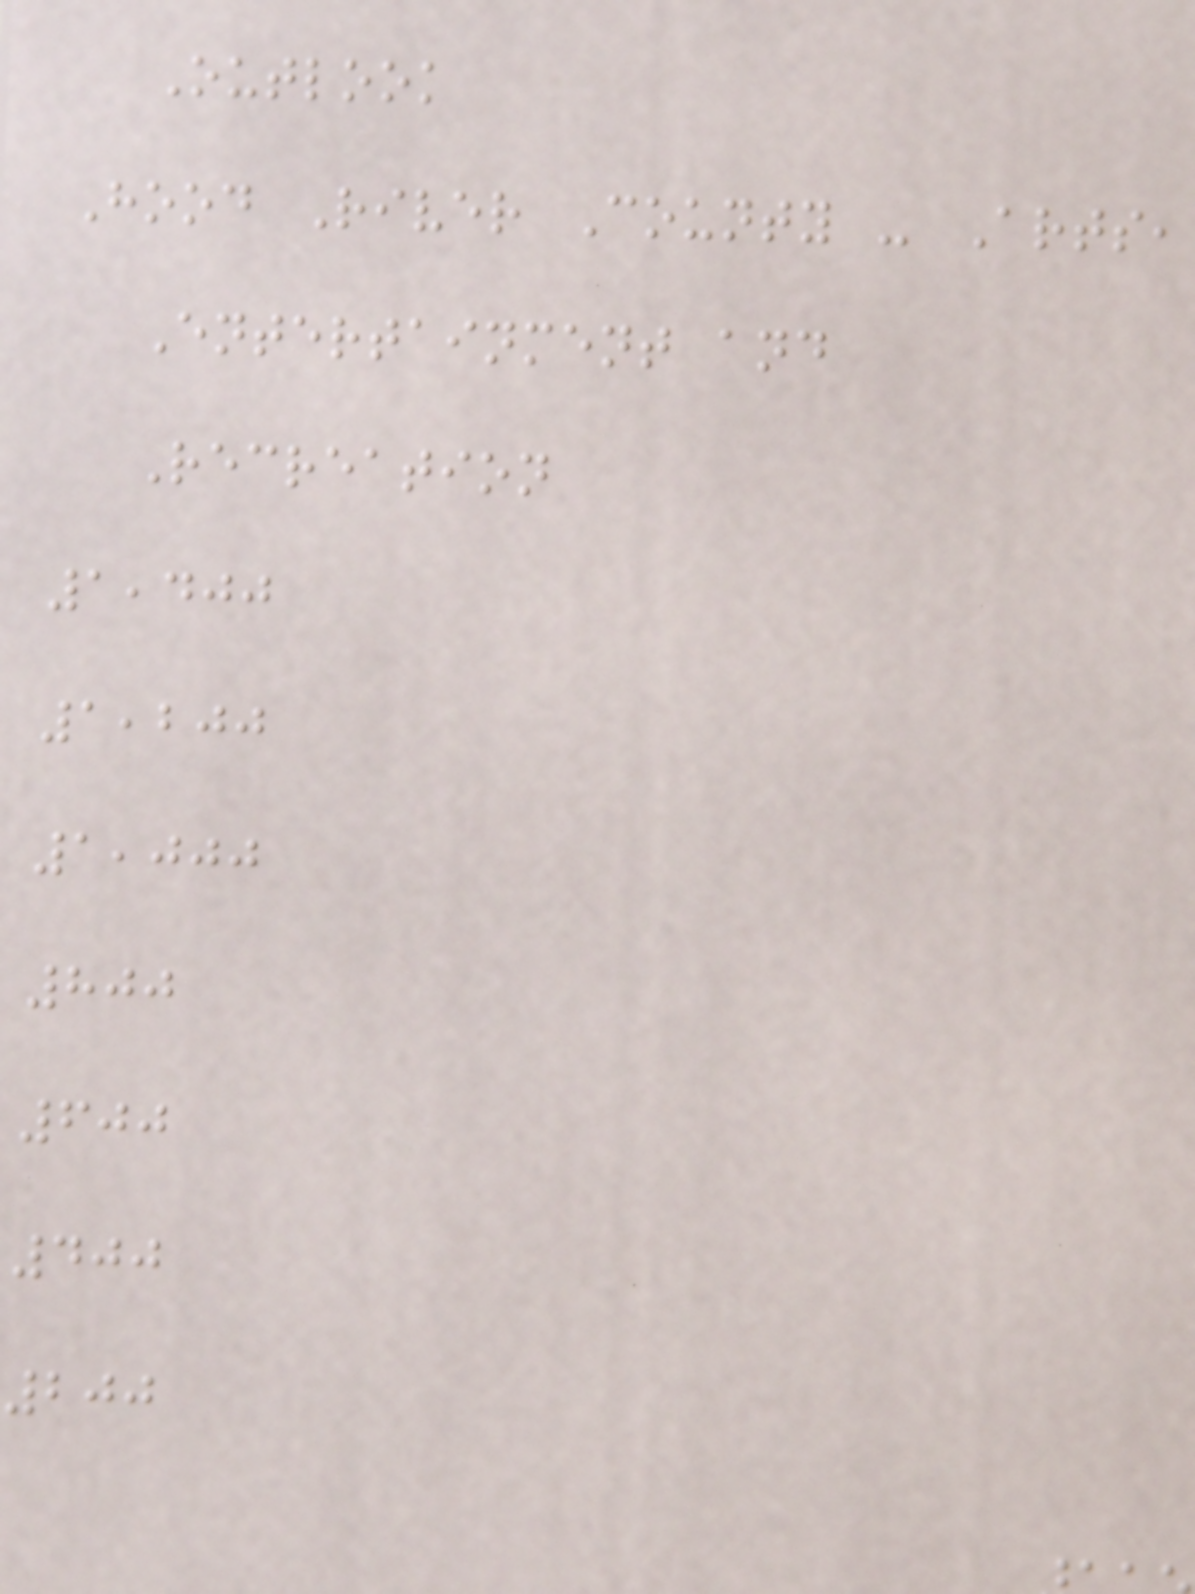Outlook
Hood River County - Arts,
Entertainment and
Recreation
1,400
1,200
1,000
800
600
400
200
